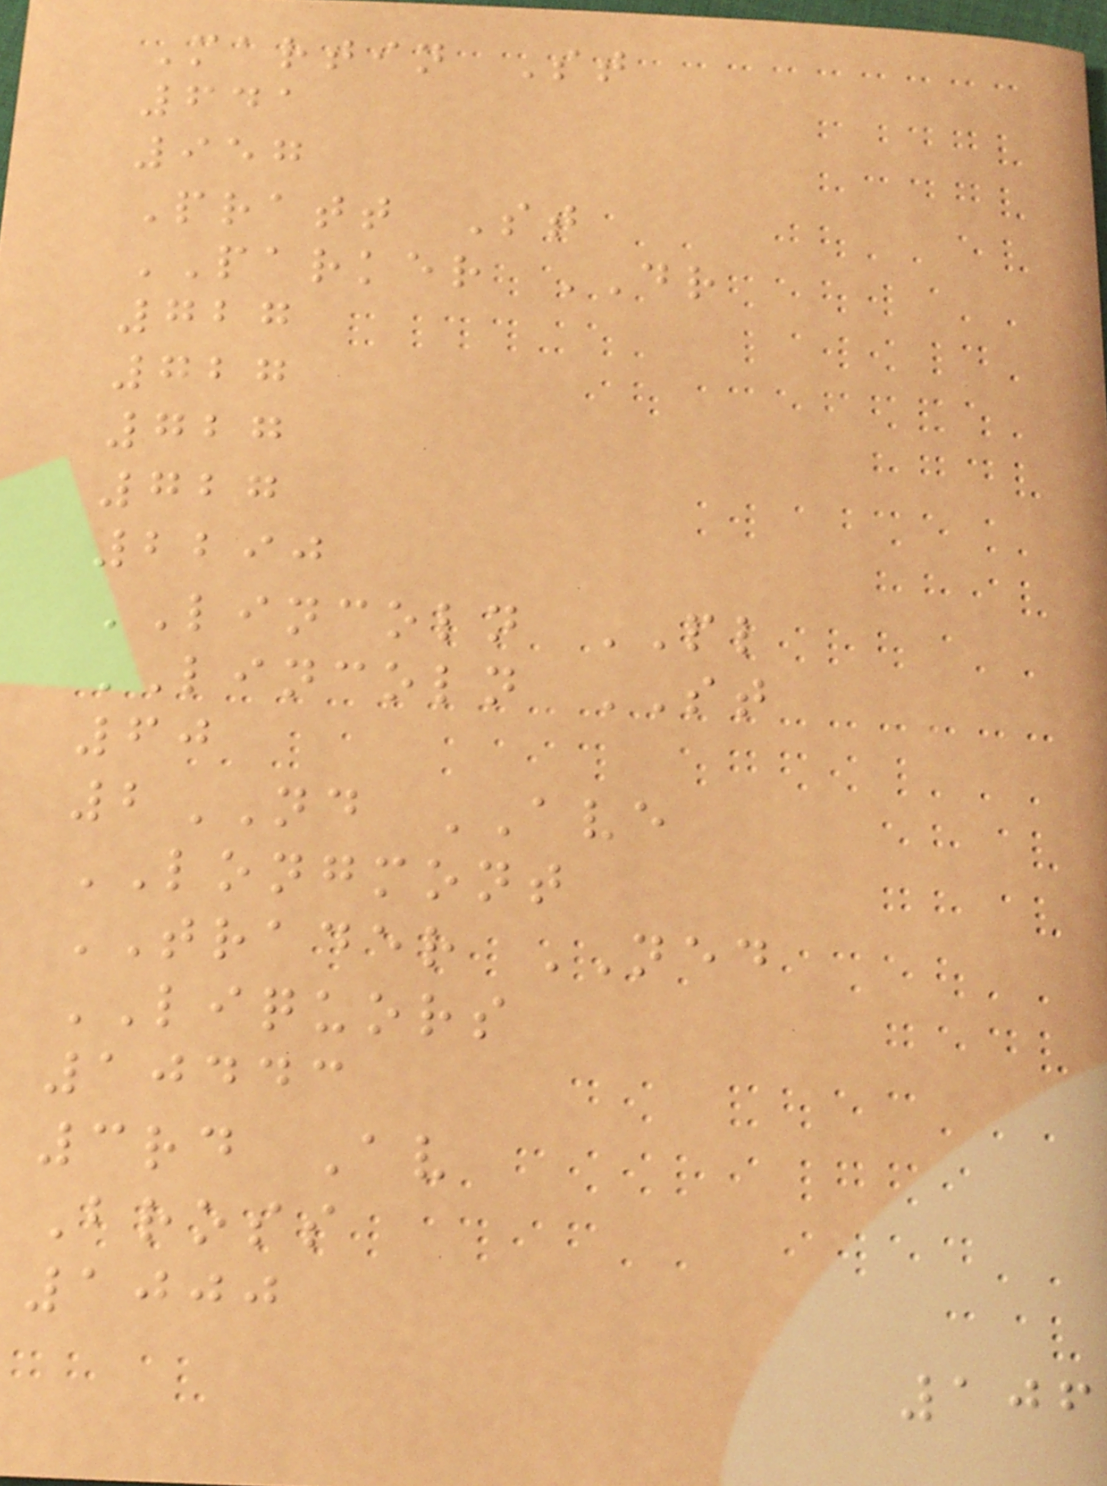Martin St
641
957
Pratt St
PARKER DR
727
727
727
727
2290
LINCOLN PL
LINCOLN ST
60
2ND AVE
LONGMONT
TRADER NED
LIQUORS
10443
3rd Av
Bross
1000
106
